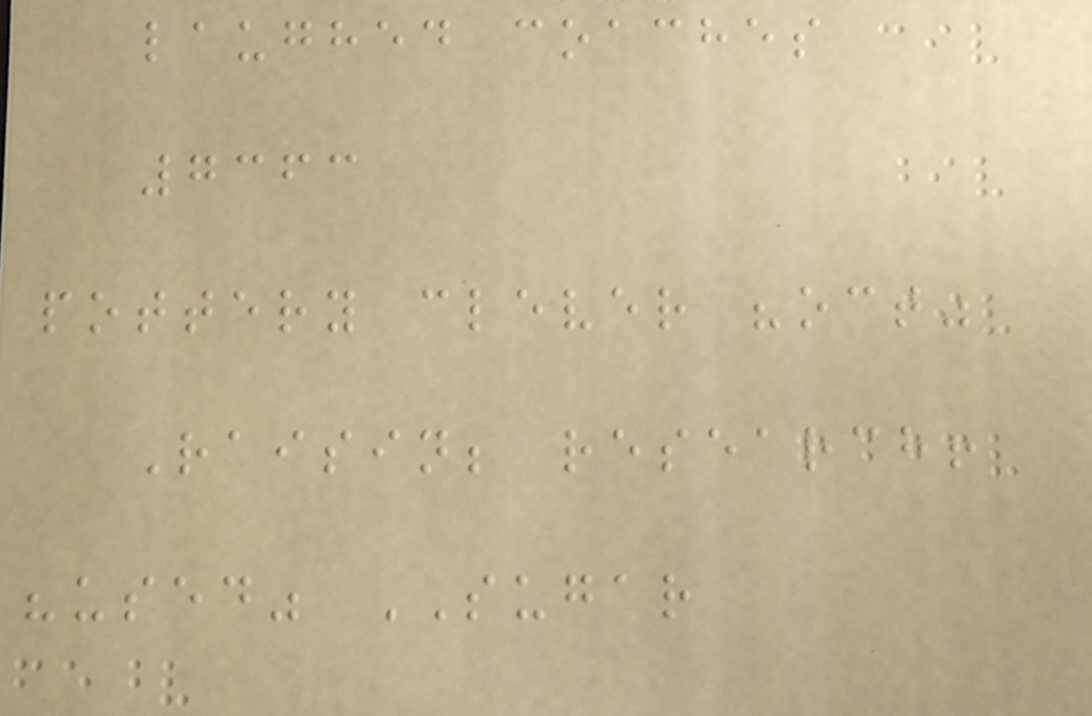laughed coaches
7363
pottery clever "oct"
Raisin; research!
"used" SUGAR
